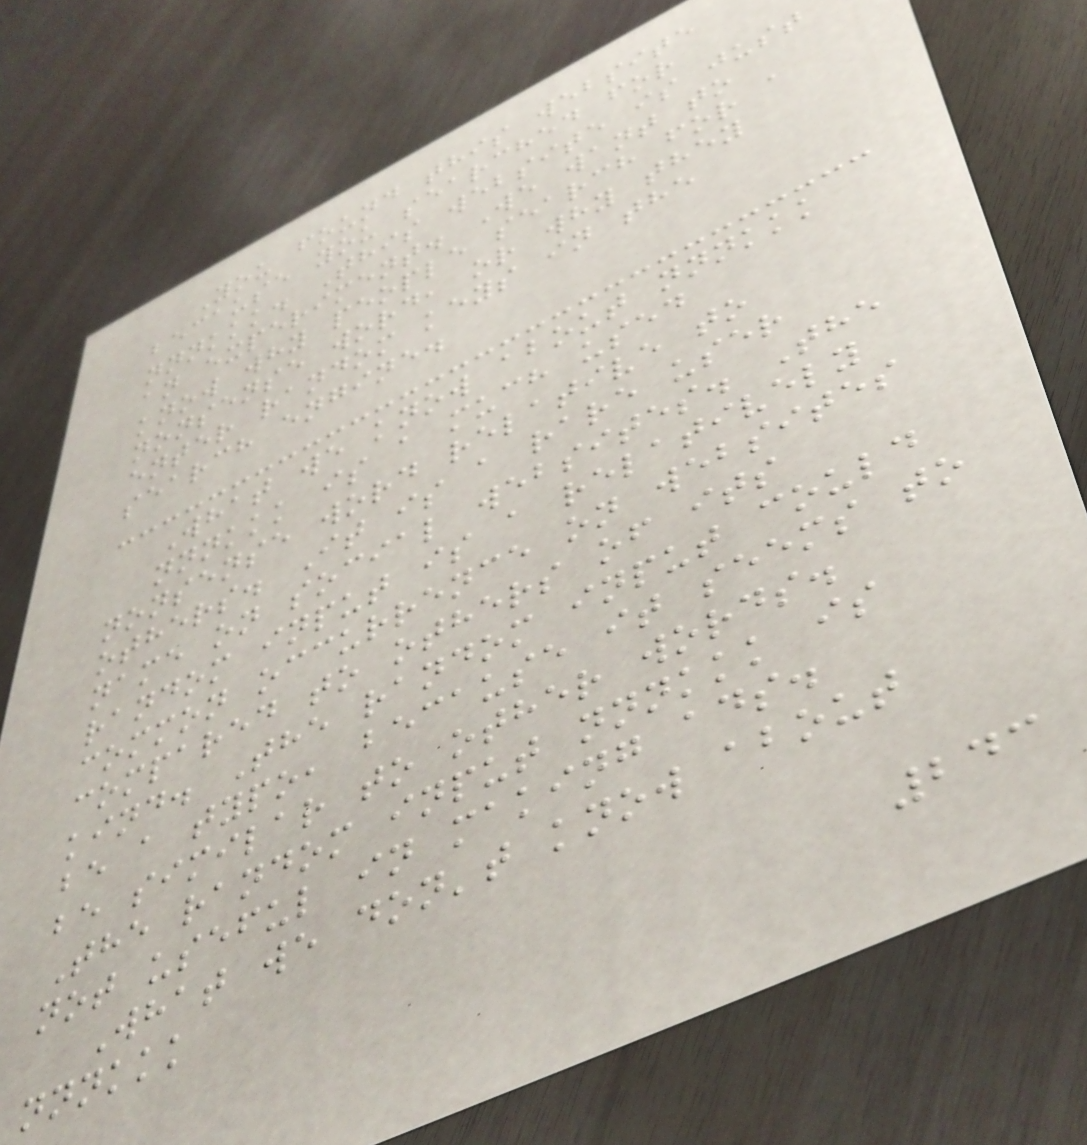You found this website
because you searched for
nnnkkk. This website is just
an experiment. We want to
know why people search for a
nonsense word, or why they
enter random keys in the
search engine.
What we know about nnnkkk
nnnkkk is a much used
nonsense word relative to
others. It is a rare user
name on social websites. The
random input is a relatively
common occurrence on websites
compared to others of its
kind. The random input could
be a typo, because it seems to
be similar to other words.
The random input nnnkkk is
not useful in making ads.
What we don't know about
nnnkkk
243
